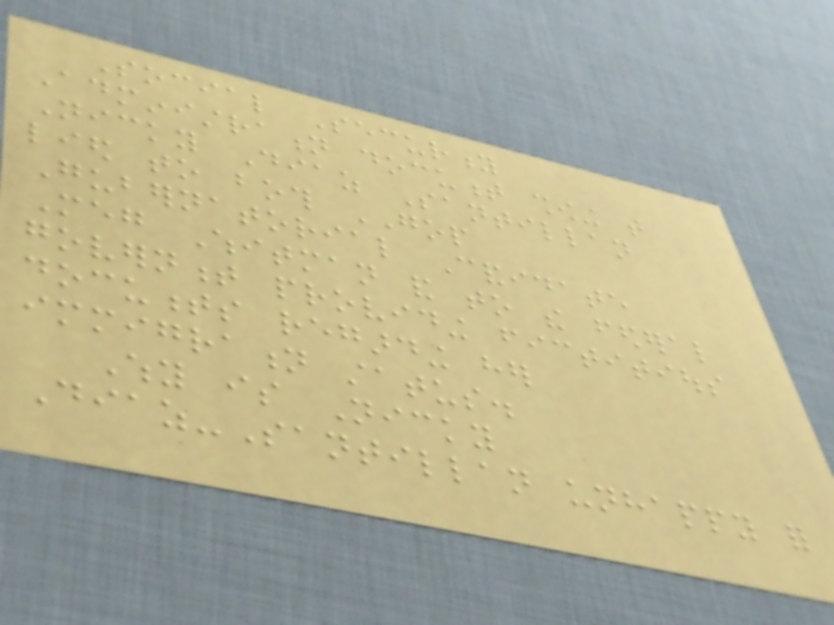Social Security
Administration document showing that
Nicky Diaz Santillan
lied to both GOP
Gubernatorial Candidate
Meg Whitman and to the federal
government providing fictitious
documents regarding her
immigration status.
Why is Nicky
Diaz-Santillan unhappy for
